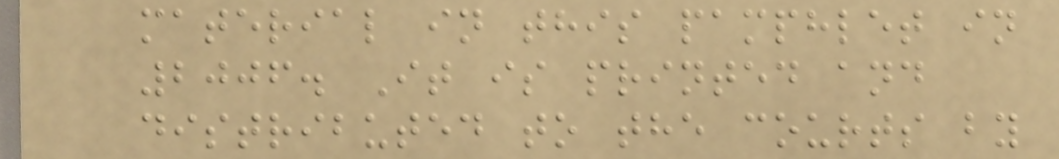material in this pamphlet in
2006. It is printed and
distributed to the courts by
